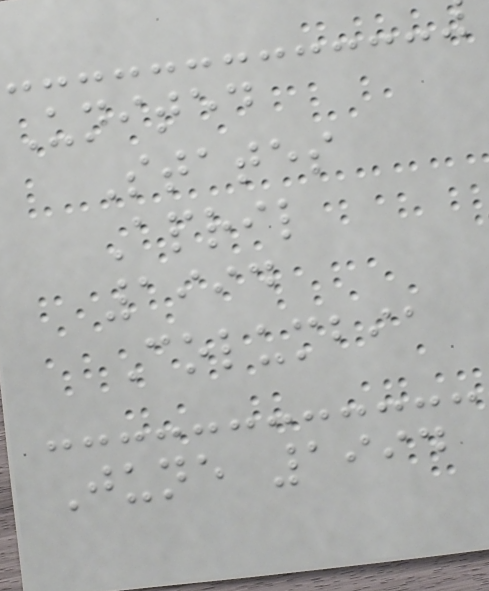United
States
April
1994
Columbia
June 1994
